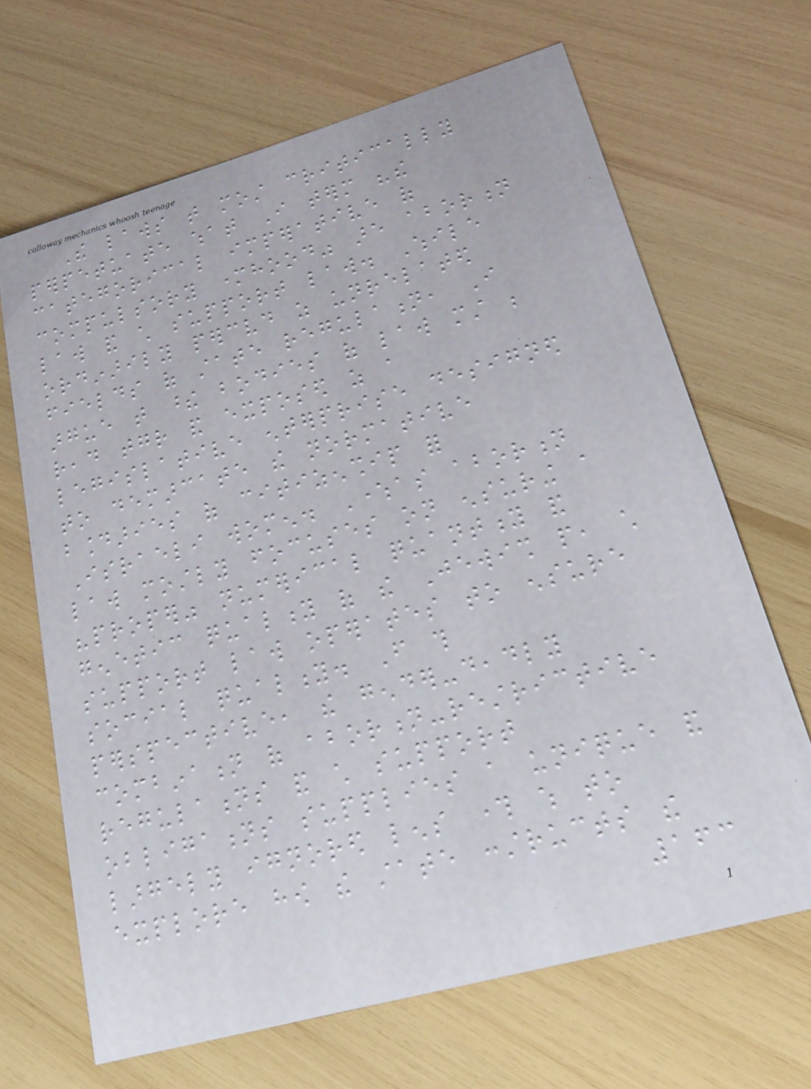The laws that most critically
perpetuate what I term "the
categorical imperative of
compulsory motherhood" are abortion
law and child support law. While
ordinarily perceived as unrelated
fields of state regulation, I
argue that these bodies of law must be
read together and exposed as a
legislative enterprise designed
to demarcate the normative
boundaries of citizenship for
Israeli women. Whereas abortion
law mostly focuses on ensuring a
"proper" numerical quantity and
genetic quality of the Jewish people, child
support law operates to ensure
social quality. From this
perspective, the gender-deadly
combination of abortion-restrictive
regulations and child support
obligations supplies a unique and
largely ignored lens through which to
explore how the state constructs the
163
